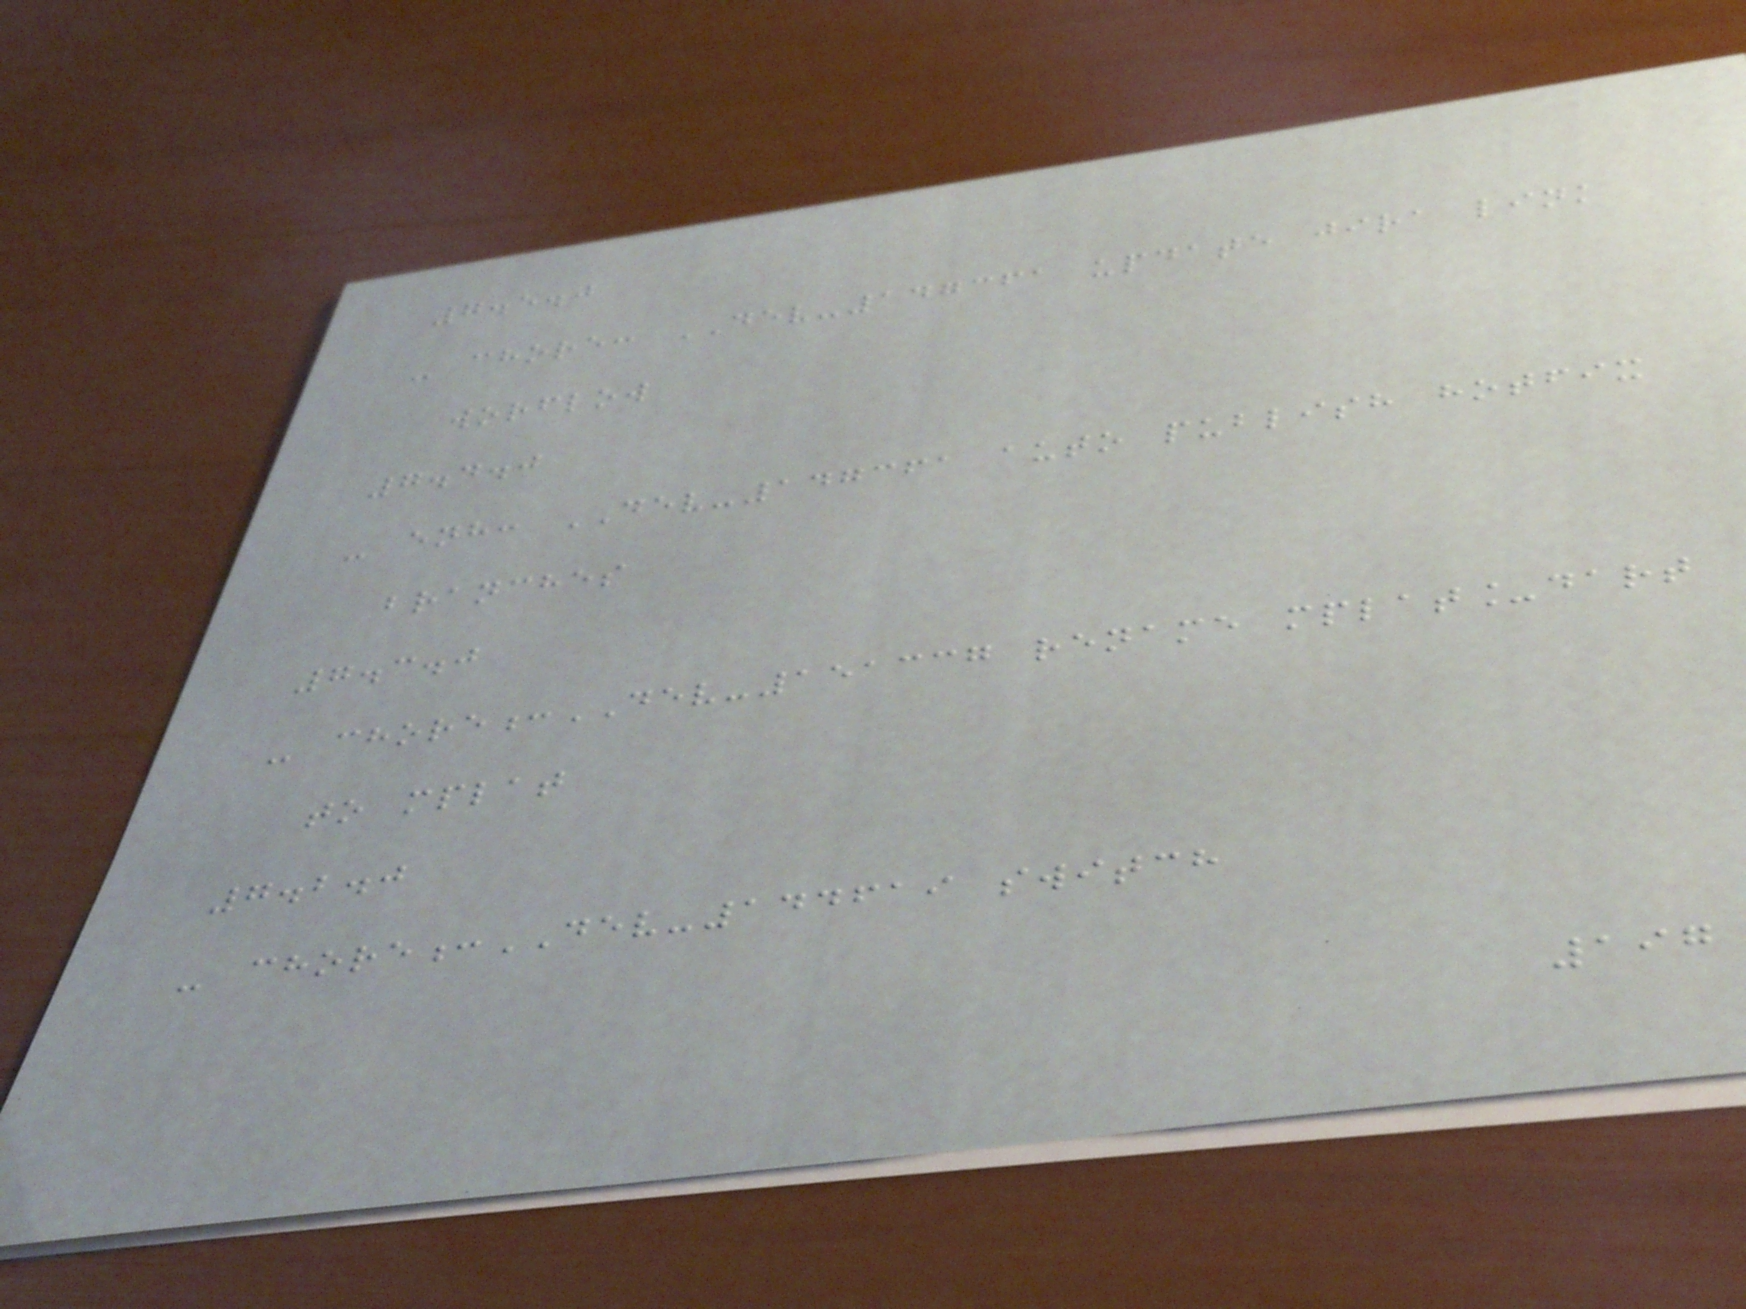7.5.0
- chore: DEV-147361 update jira link
worflow
7.4.0
- enh: DEV-147361 auto publish hotfix
branches
7.3.0
- chore:DEV-151337 rename mplat_dart
to mplat
7.2.0
- chore:DEV-144619 switch
197
